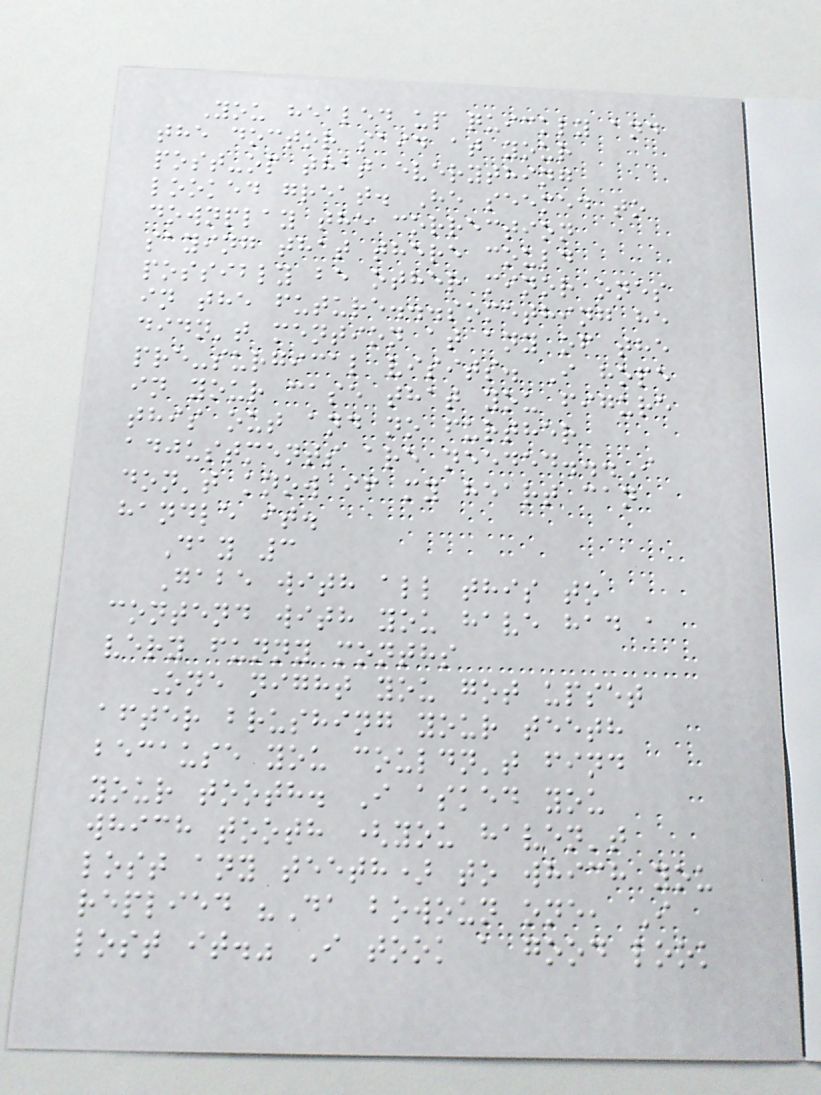You healed up quickly and
the doctor said at your
post-op that everything
looked great. He seemed to
downplay the correction
saying that there could
possibly be other minor ones
in the future...something he
didn't mention at any of the
pre-surgical visits. I hope
in your case that you figure
this out and no further
adjustments are needed...I
don't know if my heart can
handle it.
Day 3
Gabe with all this to
contend with you have had a
very funny months
One night you got upset
after brushing your teeth
because you couldn't find
your tooth. I asked you
which tooth (you haven't
lost any teeth) to which you
replied "Da bowoun one, I
lost it." I took a good look
